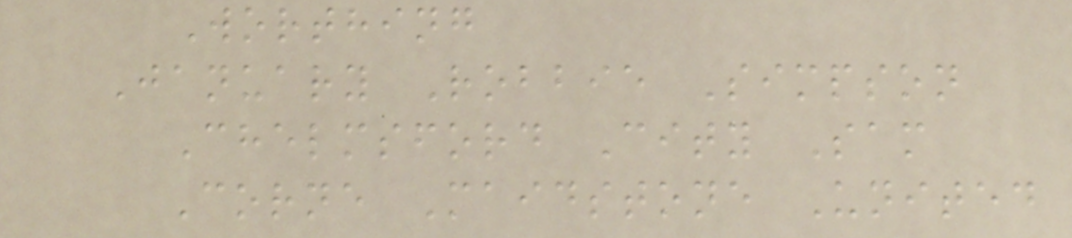Worthing
January Robbie Simpson
Chelmsford City Sam
Corne Maidstone United
